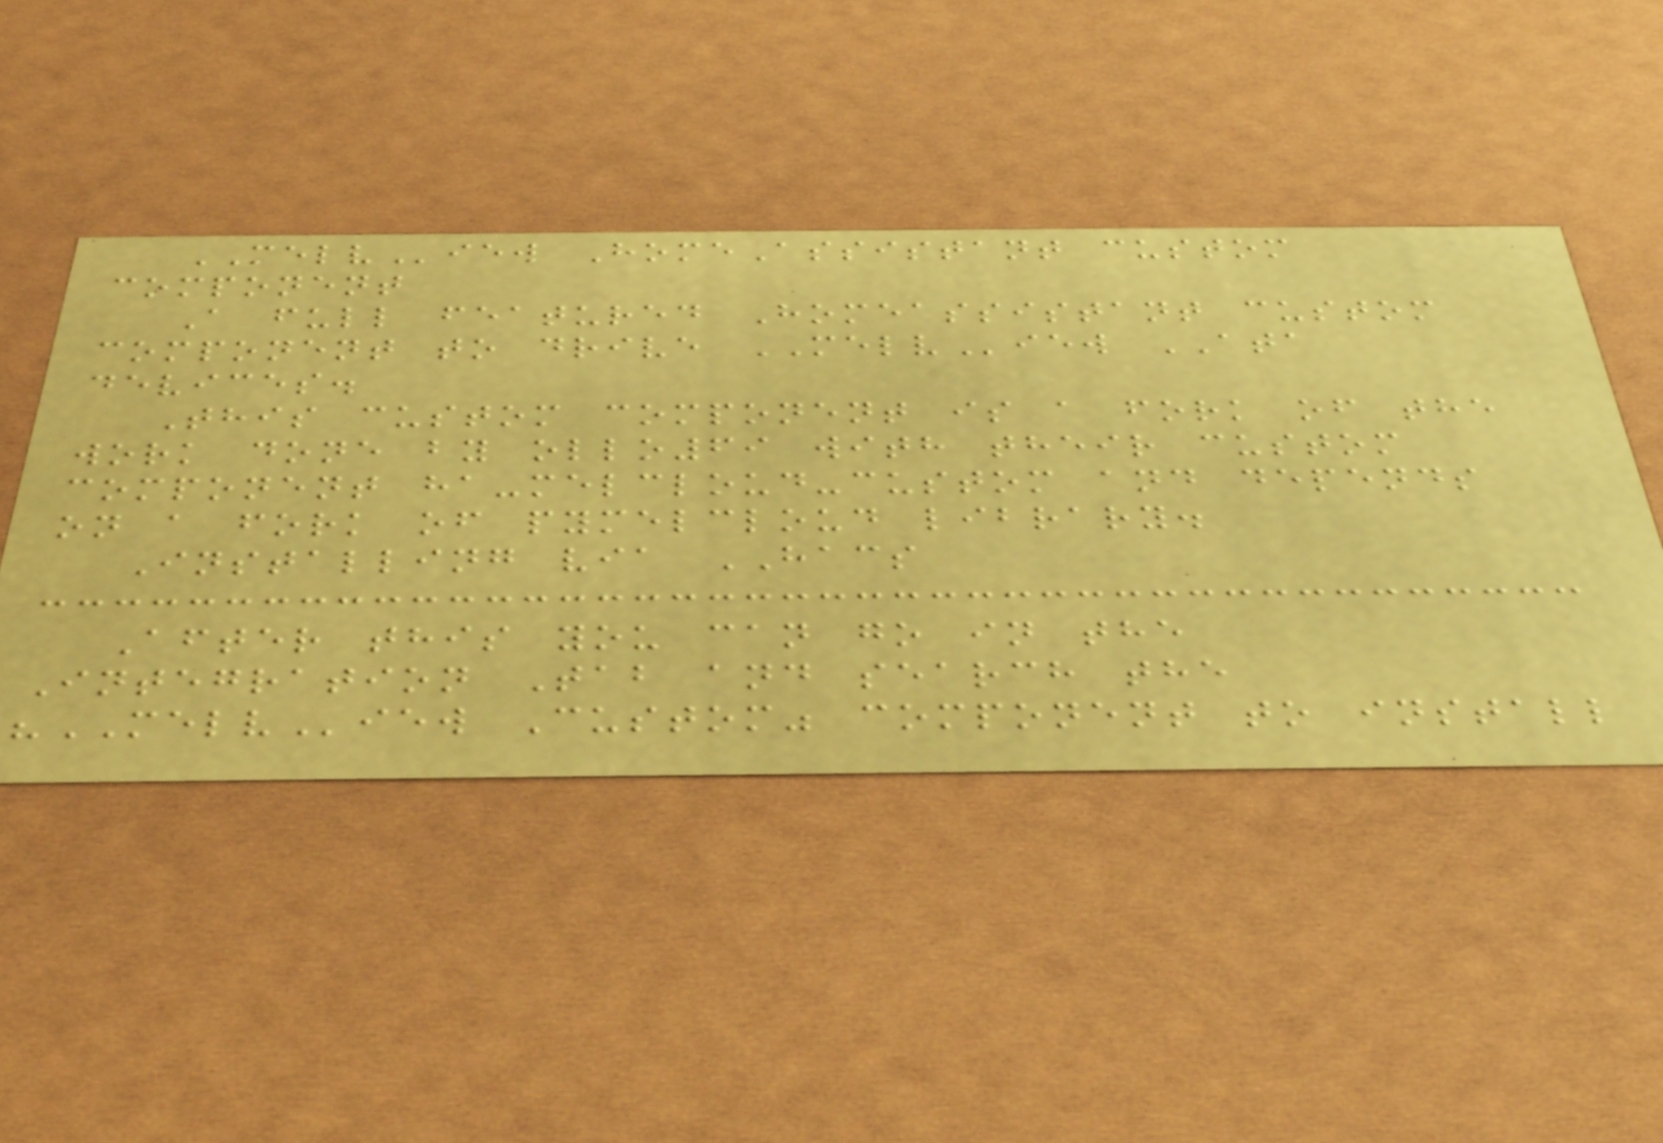MELView HomeAssistant custom
component
A full featured Homeassistant custom
component to drive MELView ATA
devices.
This custom component is a fork of the
work done by ollo69 with their custom
component ha-melcloud-custom and depends
on a fork of pymelcloud library.
Installing via HACS
After this you can go in the
Integration Tab and search the
"MELView Custom" component to install
